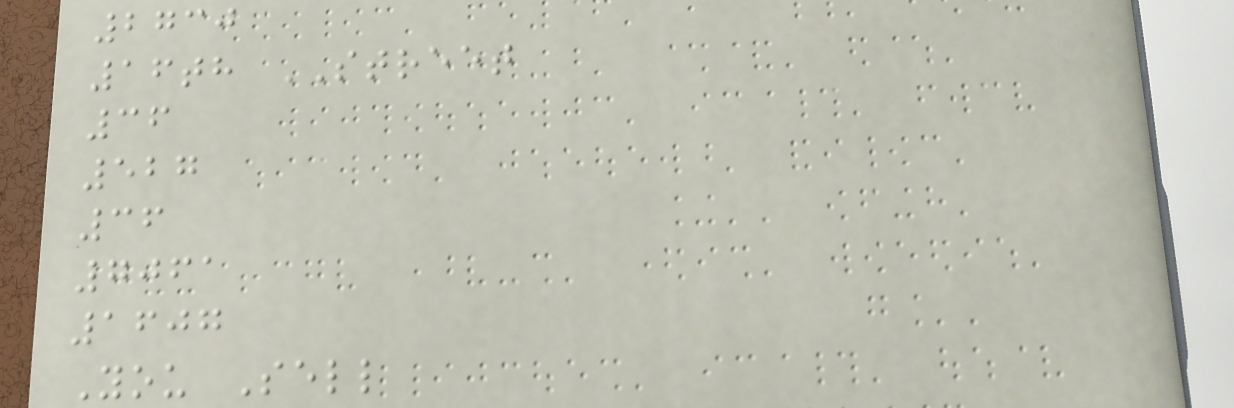2730
16th STREET
36
527
36
7061
1607
You Sell
